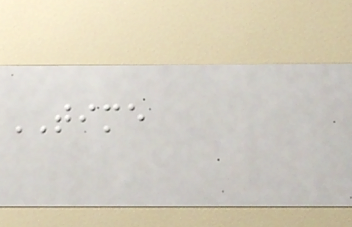TIME
